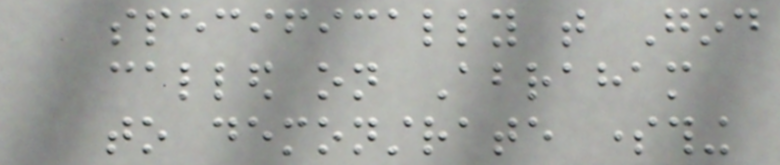specifically that God
called on Abraham
to demonstrate something
